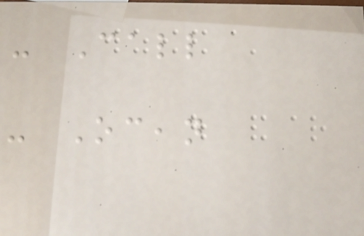- Call
- Ocean
